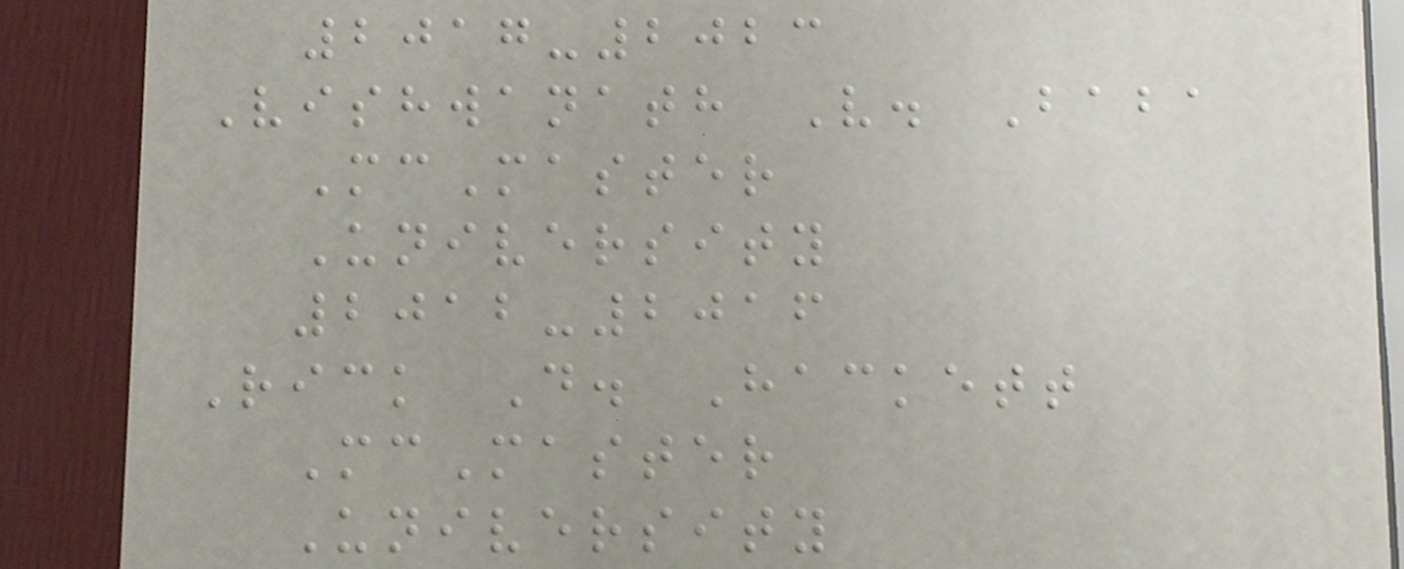2017-2023
Vishwanath V. Baba
McMaster
University
2012-2016
Rick D. Hackett
McMaster
University
